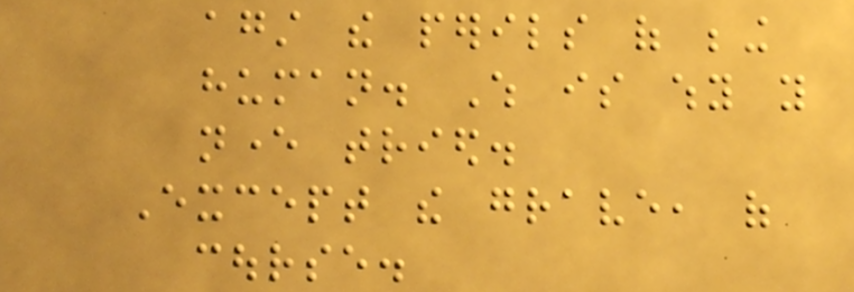against the perils of being
human. Which is why you
never tried.
Except the grave, of
course.
